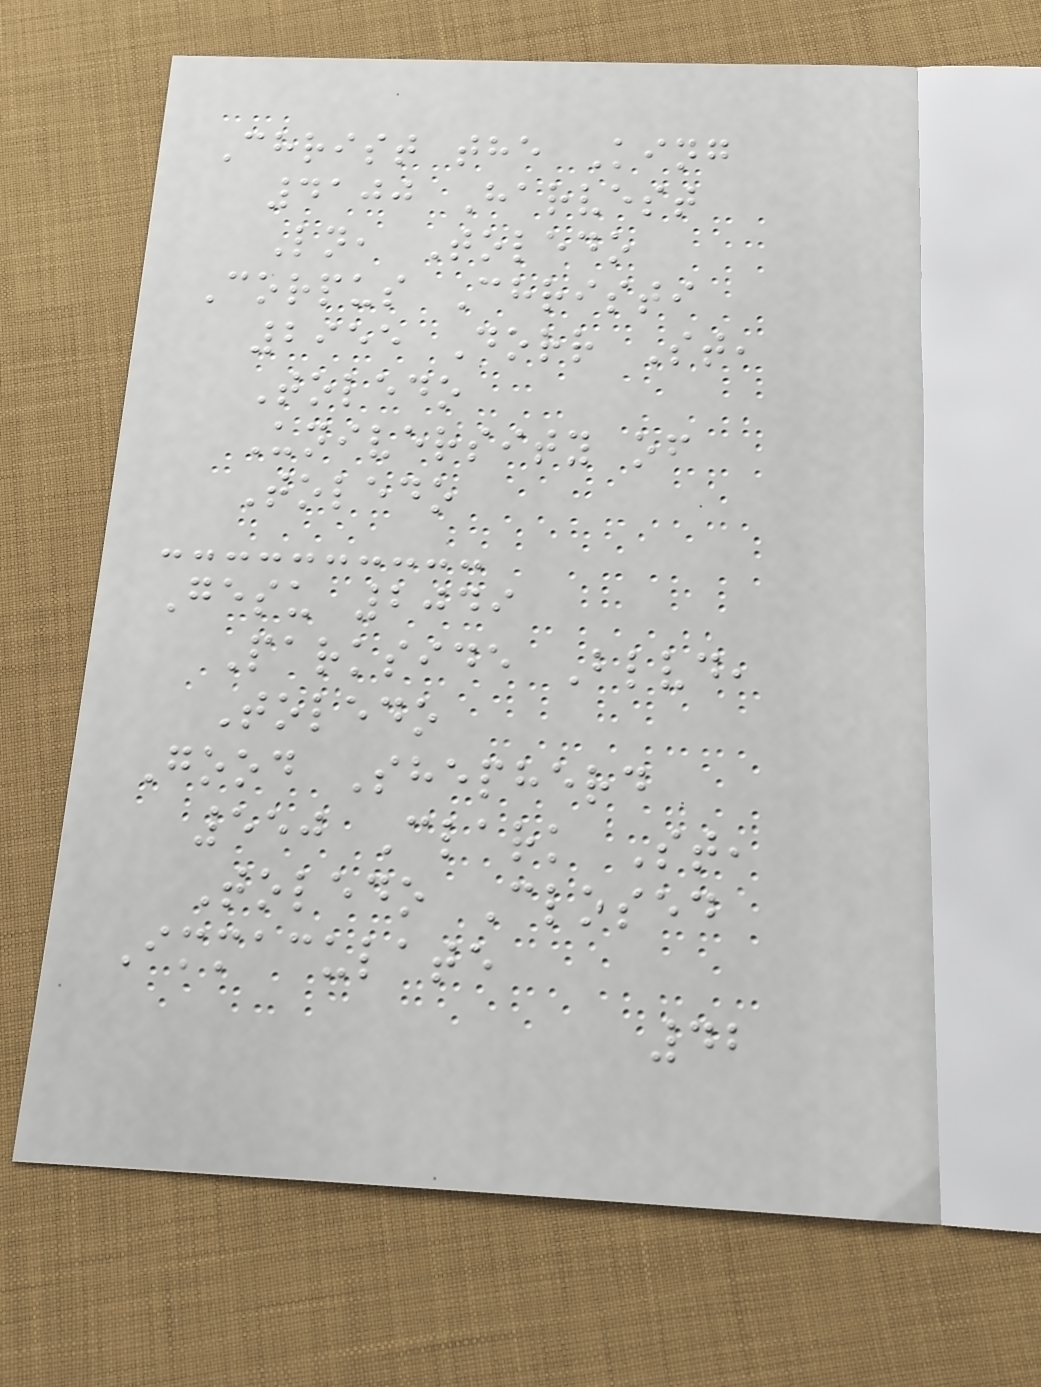Christ the King
4100 Harvest
Ln, Toledo
Corpus Christi
2955 Dorr St,
Toledo
University of
Toledo
Gesu 2049
Parkside Blvd,
Toledo
Good Shepherd
550 Clark St,
Toledo Closed
Immaculate
42
